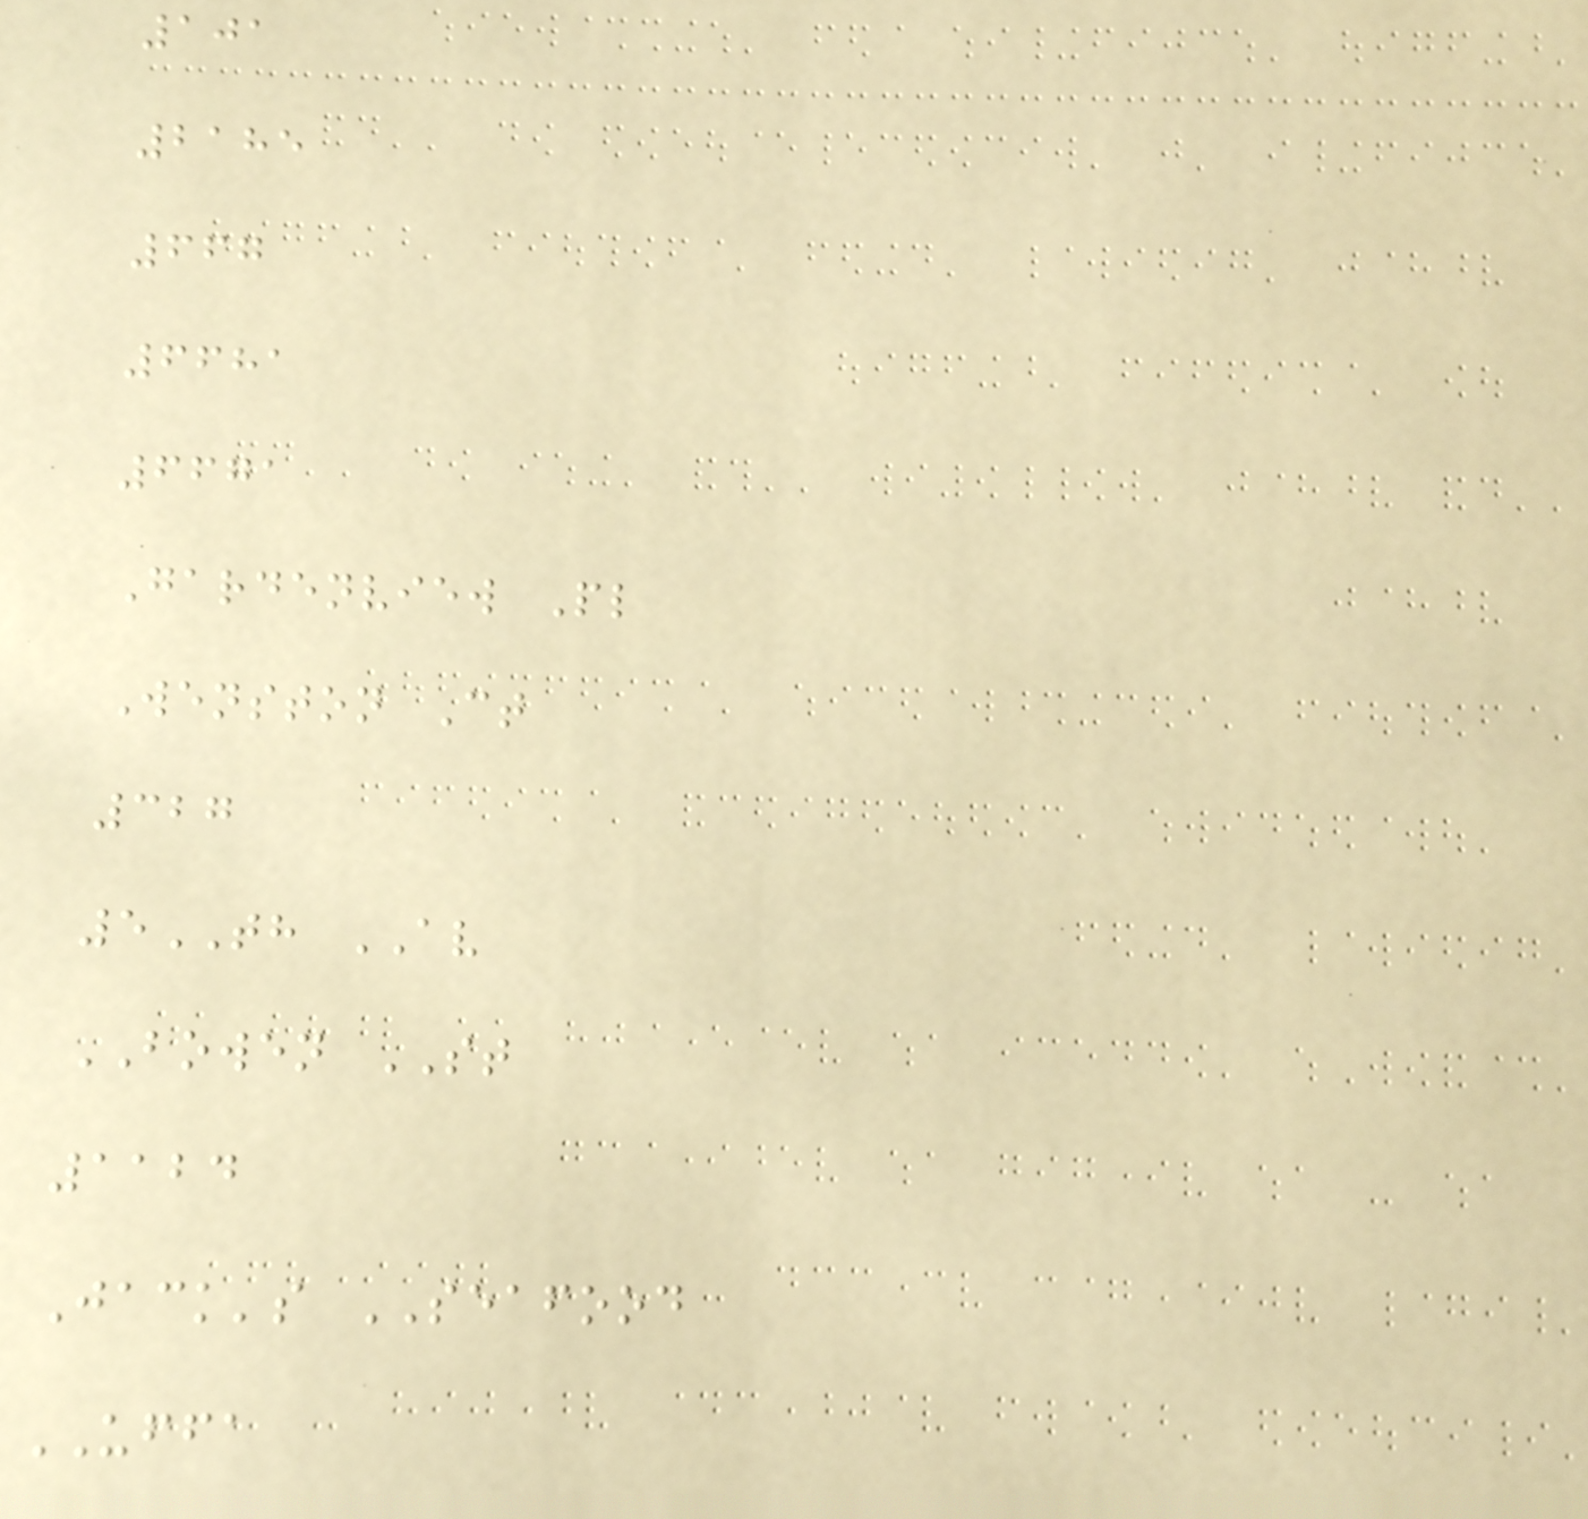101
2185
667
6681
6671
Gardenview Pl
Wenston Ct
327
5TH AV
BOWEN ST
1124
Jack's SEAFOOD
UFFA
